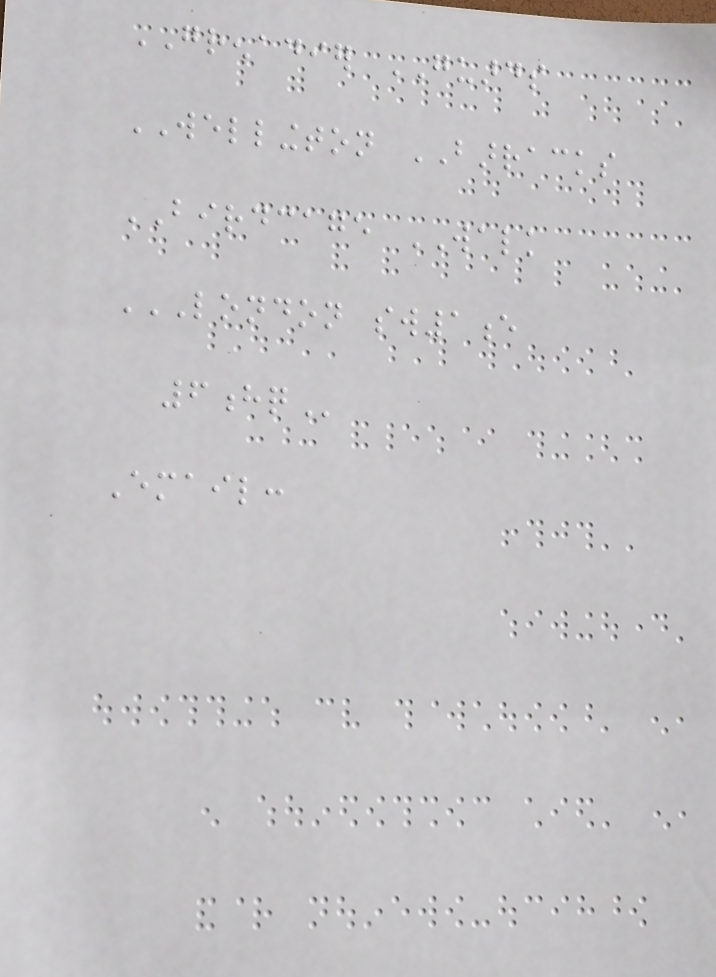GRENADIER GUARDS
WELLINGTON BARRACKS
BIRDCAGE WALK
LONDON SW1E
6HQ
Email:
